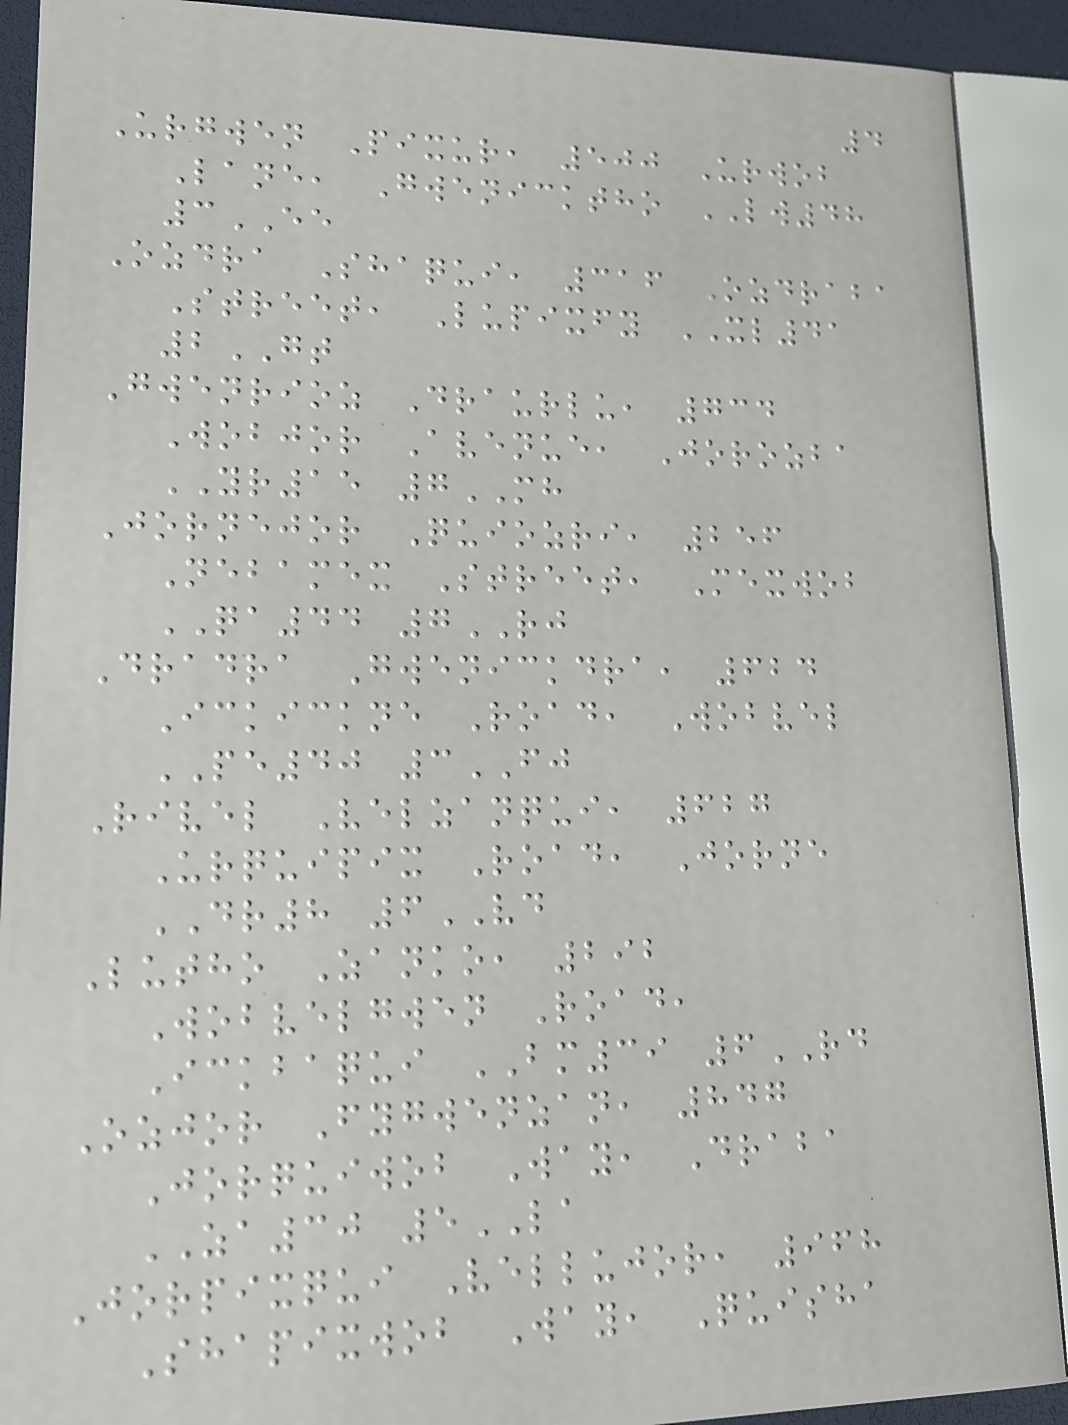4
Urgwen Pixur, 500 Urwob
Lane, Gwenicktho LW48
3EE
Ozdra Shaqui, 316 Ozdraba
Street, Lupixfy XL41
2GT
Gwenrioz Draurlu, 734
Wobjor Avenue, Jorozba
YR15 7MH
Jornejor Quiozri, 256
Nebamex Street, Mexwob
QA44 7RJ
Dradra Gwenickdra, 624
Ickickne Road, Wobvel
PE40 3FJ
Rivel Velzanqui, 627
Urquipix Road, Jorne
DR8 6VD
Lutho Zanko, 292
Wobvelgwen Road,
Ickbaqui BM39 6RD
Ozjor Fygwenzan, 847
Jorquiwob Way, Draba
ZA30 5LA
Jorpixqui Vellujor, 968
Shapixwob Way, Quisha
